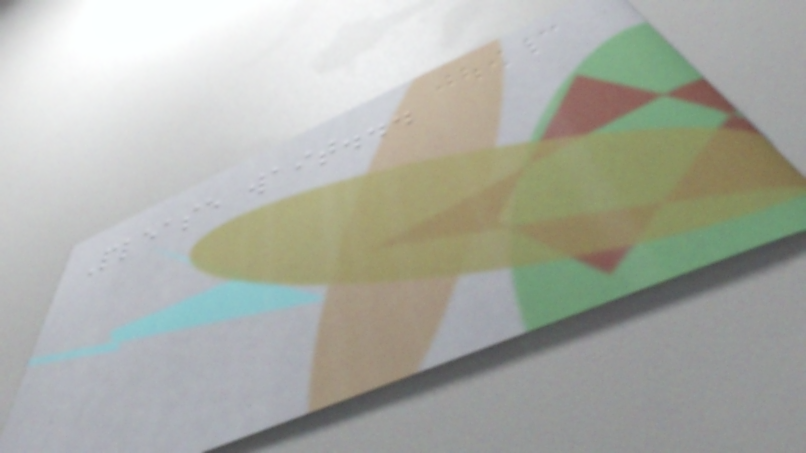Please wait...
